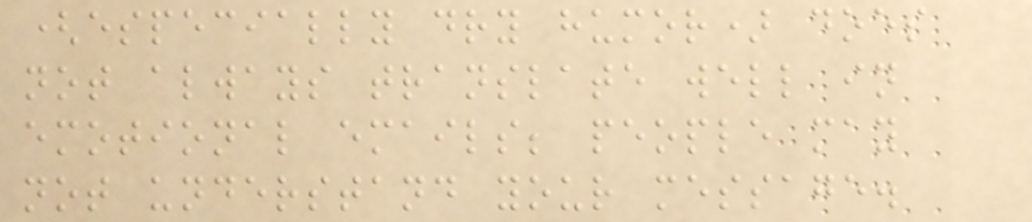(especially dry humor) does
not always translate well in
emotional emails; people may
not understand your message.
